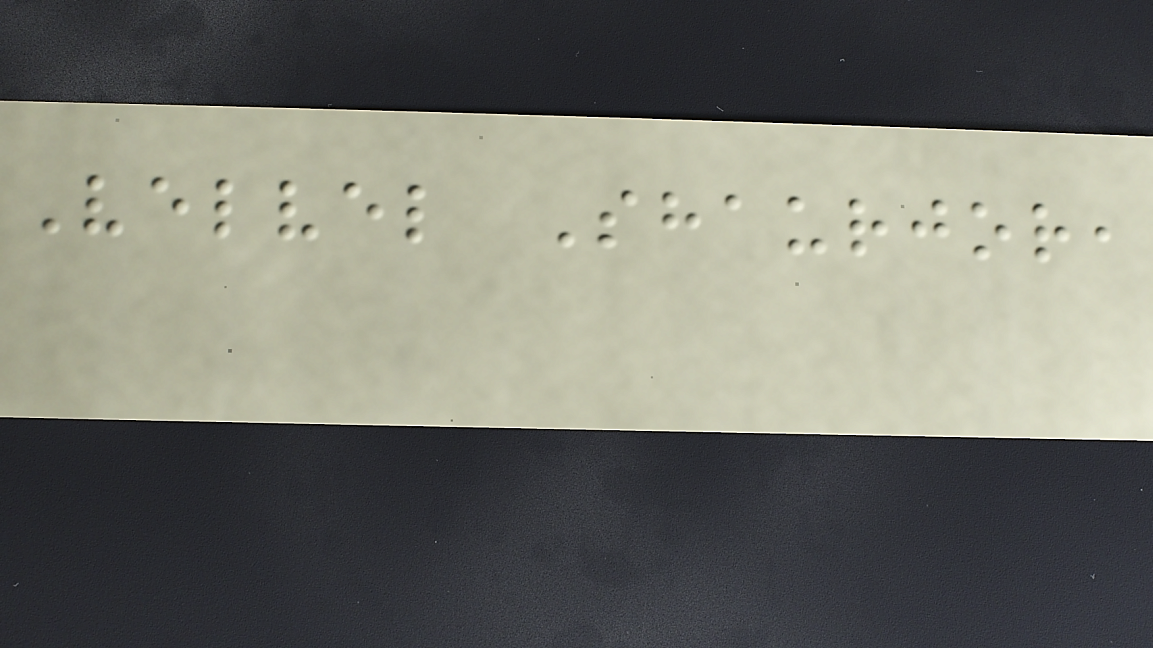Velvel Shaurjor,
